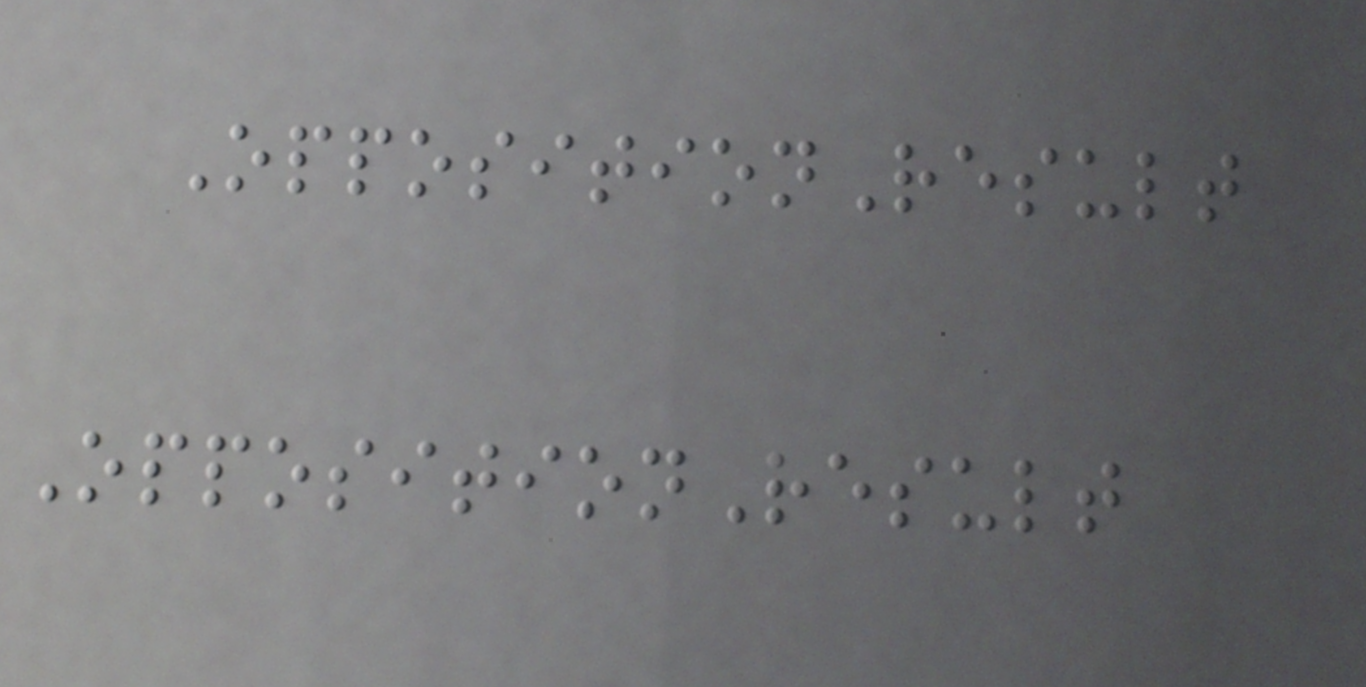OppositionResult
OppositionResult
